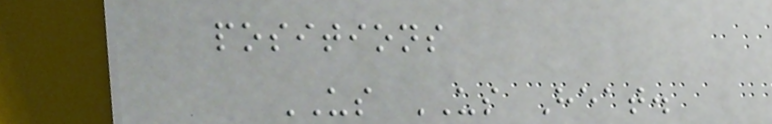positions
US US Heat.
